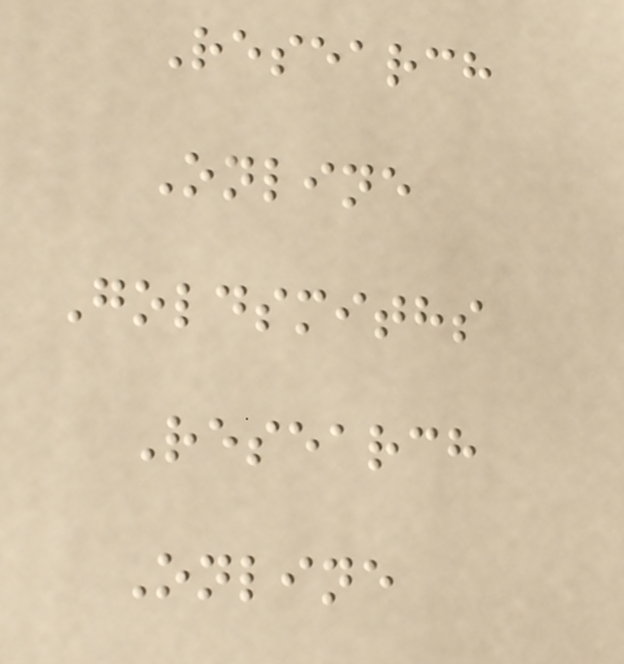Research
Online
Goldsmiths
Research
Online
